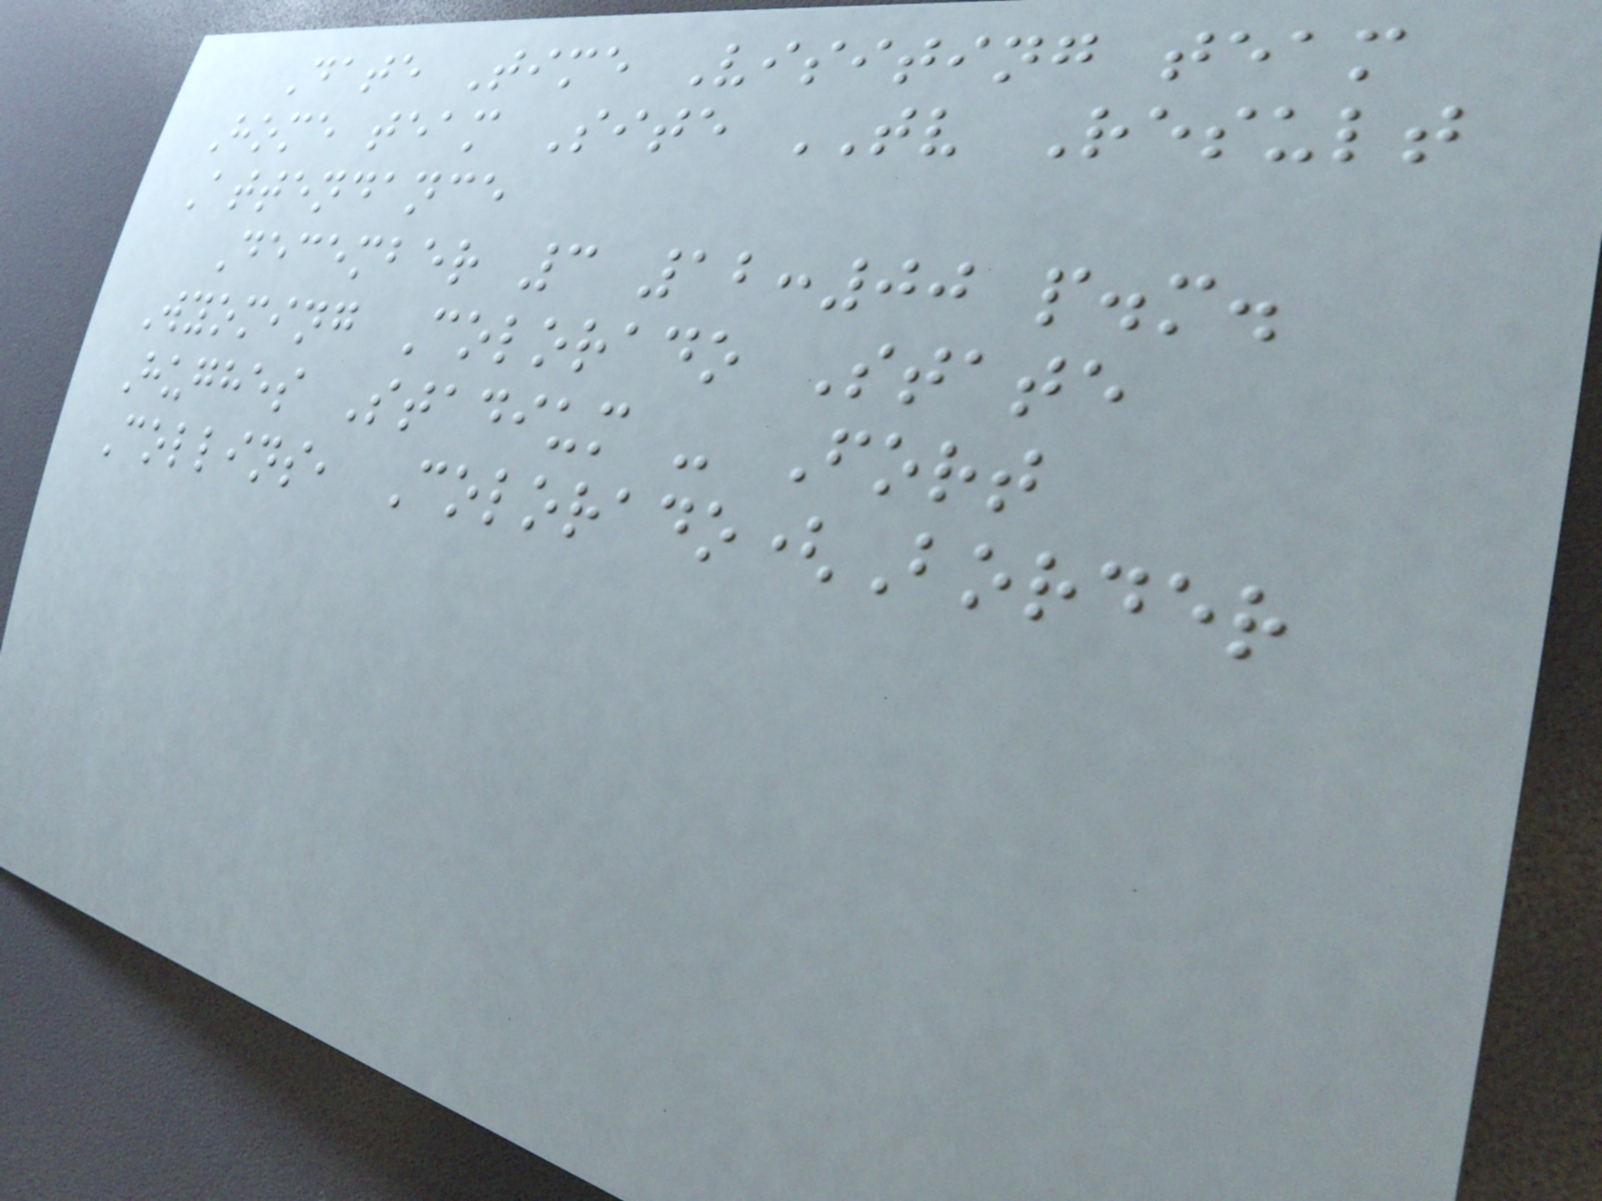Date Time Visiting team
Home team Site TV Result
Attendance
December 3 12:00 p.m.
Wyoming Colorado State
Hughes Stadium - Fort
Collins, Colorado(Border
